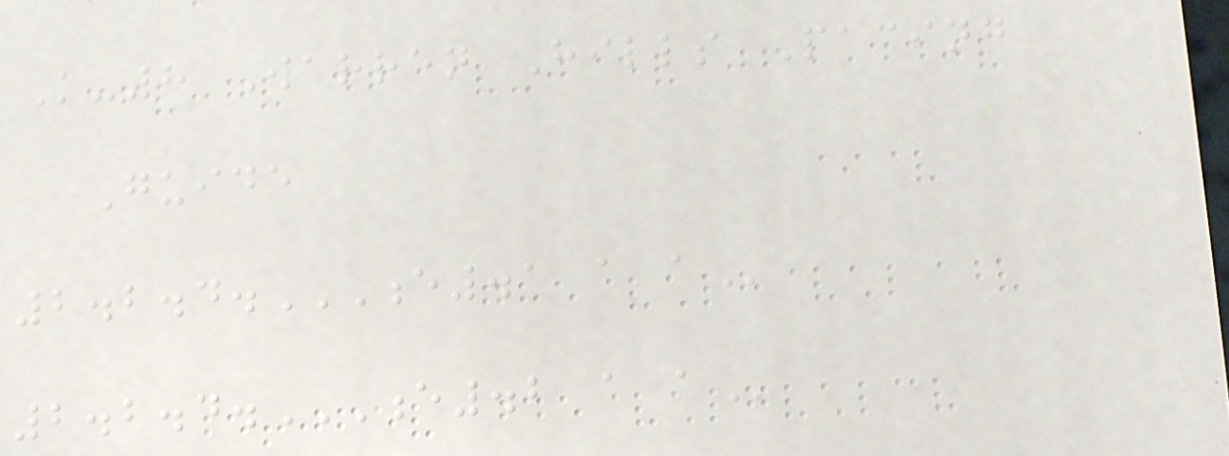K-8 Warren Hills Pacing
Guide
2.2.4.E.1 A A
2.2.4.E.2 A A
